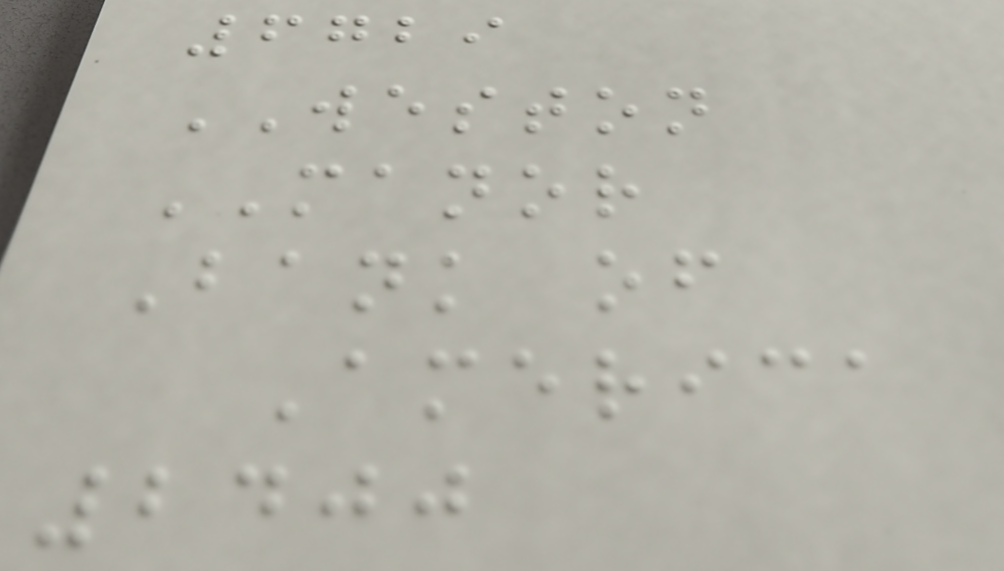6729
WESTON
MANOR
Bank of
America
2400
